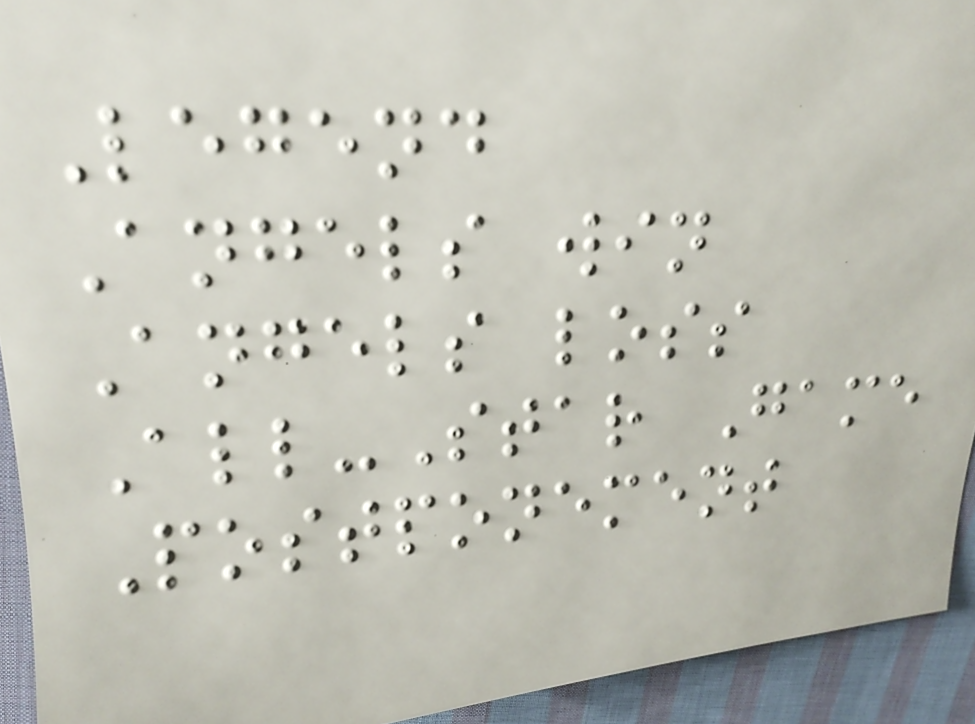Legend
Angels win
Angels loss
All-Star Game
Postponement
